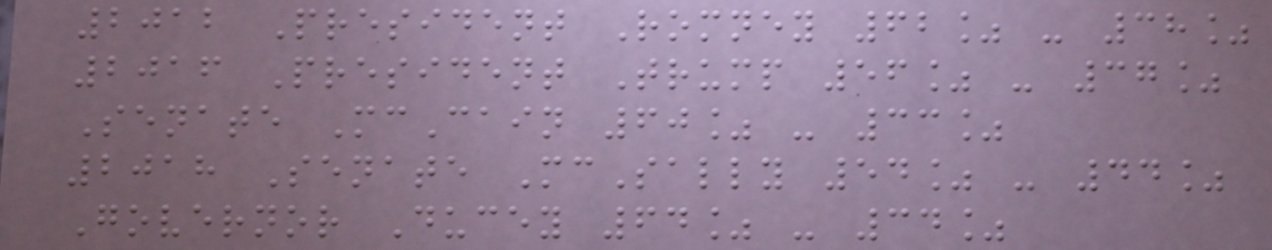2012 President Romney 62% - 38%
2016 President Trump 56% - 37%
Senate McCain 60% - 33%
2018 Senate McSally 54% - 44%
Governor Ducey 64% - 34%
